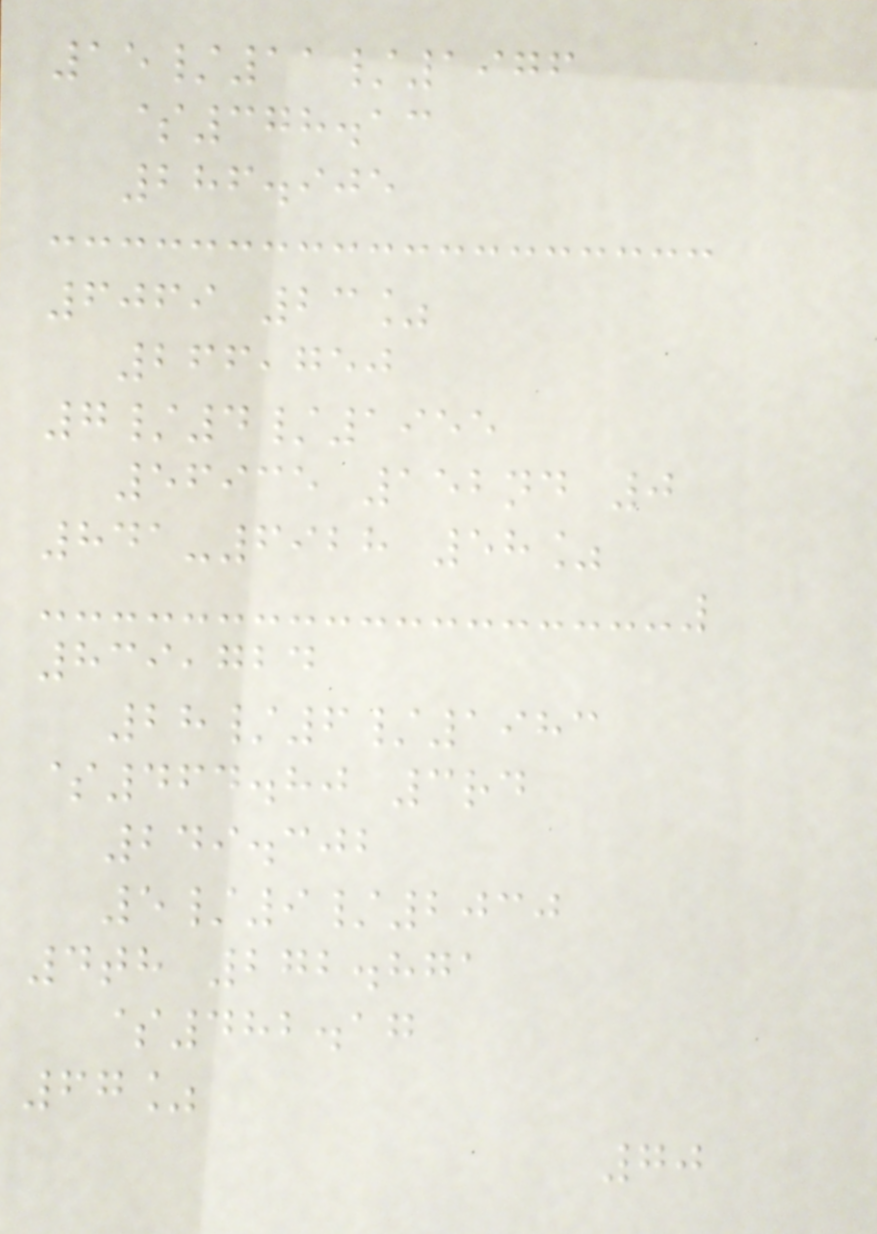15/11/1976
$378.13
286.905
6069 23%
266,750
7/4/1955
56935 152nd 0
841-6928 58%
839,724
28/6/1983
$464.80 3rd
249.302
5/9/2030
4th 272.871
$482.17
67%
70
